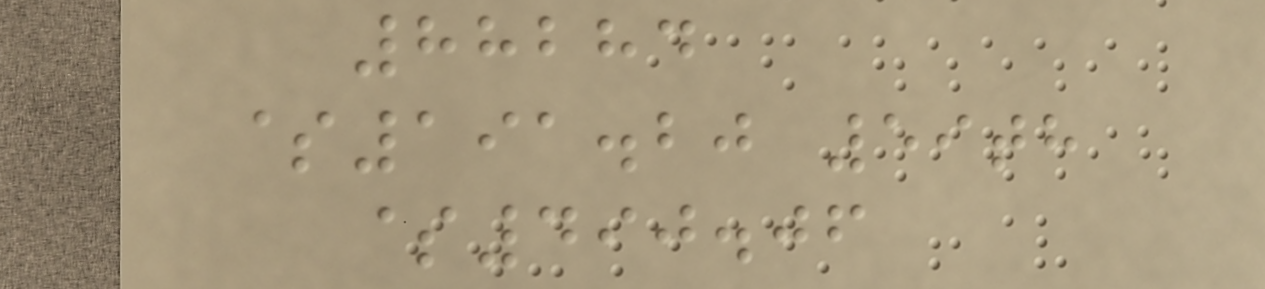88284
$191.20 59th
$490.06
